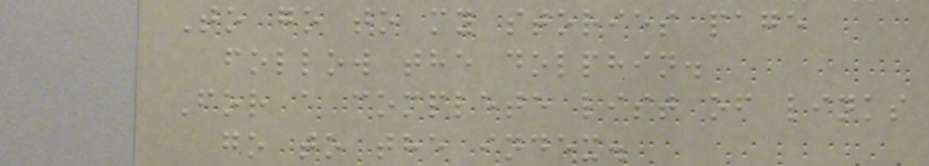To go to my stories page
follow the dolphin.
For a complete list of links
go to the index.
